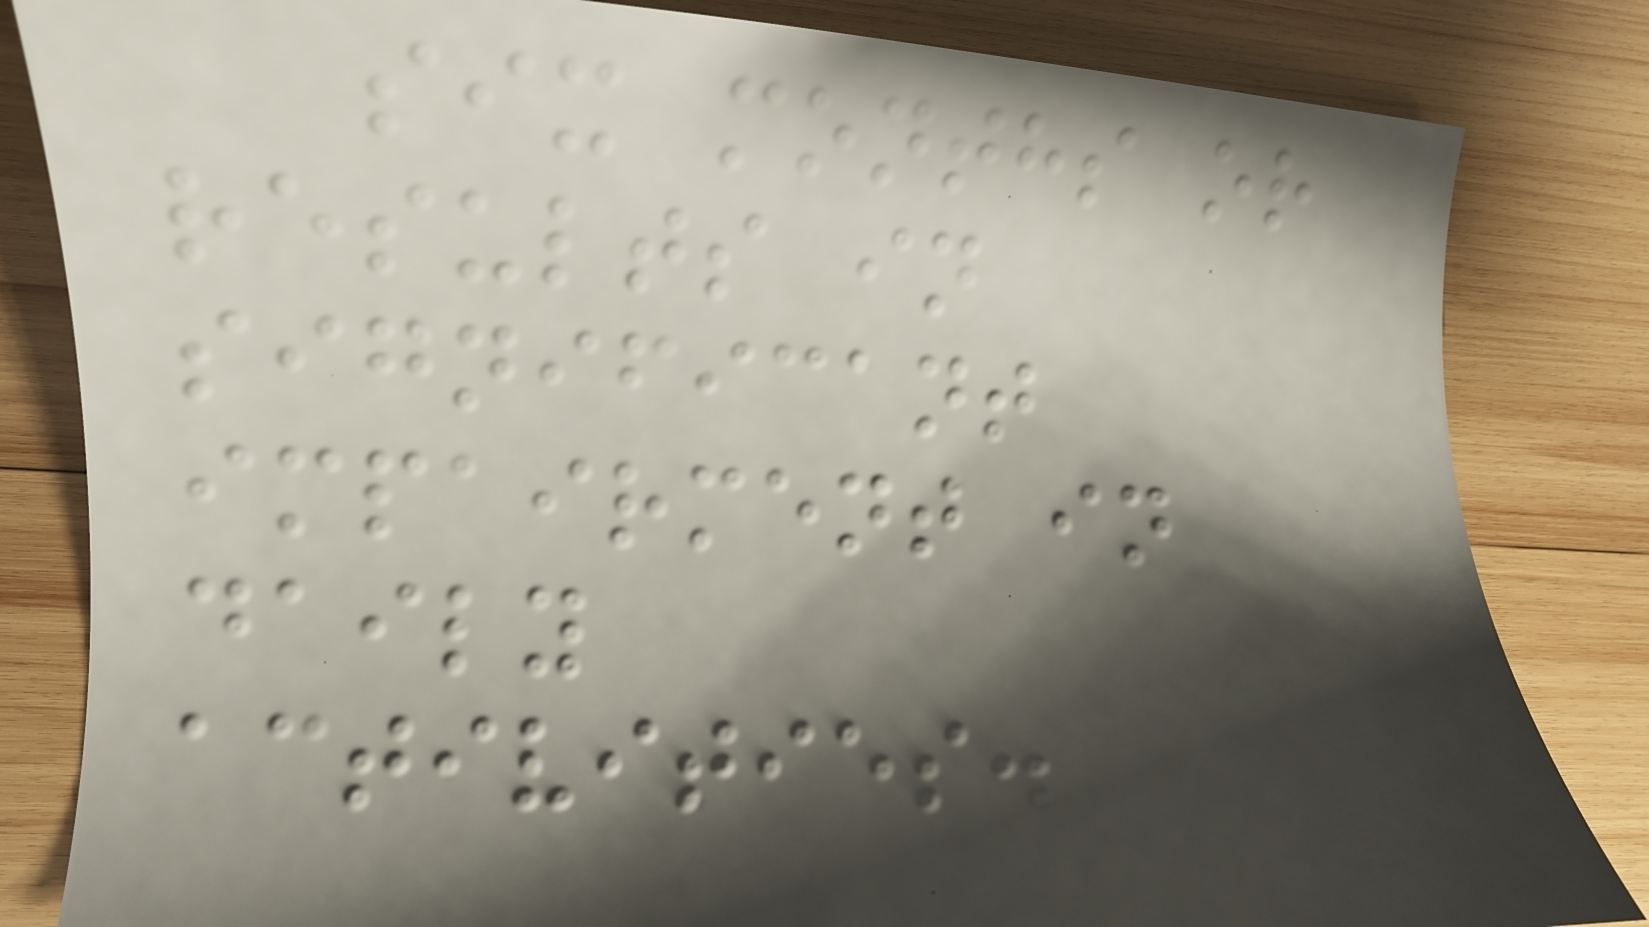six months or
results in
significant
impairment in
daily
activities.
